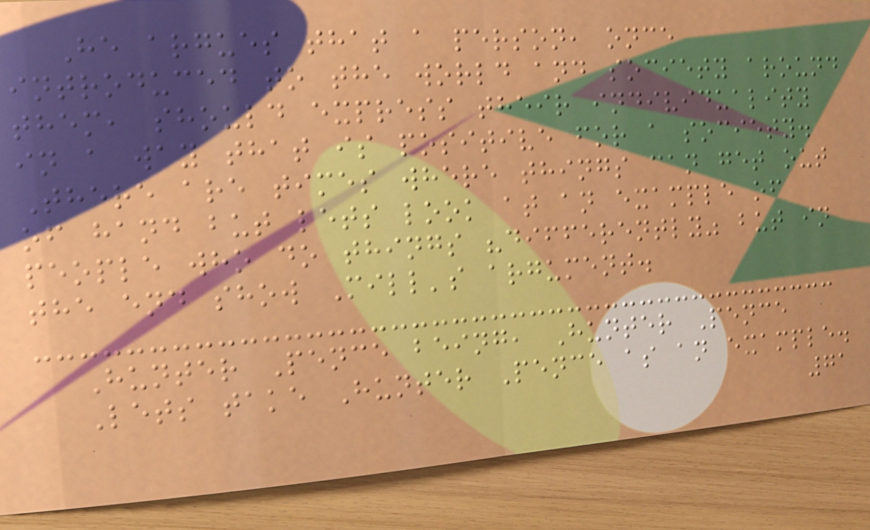He argues that a person, once
introduced to the world and society around
them, should express their individuality
in a way that is positive for a society.
There are times where things can get out
of hand but lets look at an example of
people who do things "differently" but in
the end show Mill's argument.
Hunter Pence being, Hunter Pence
Lets take Hunter Pence as an example.
71
